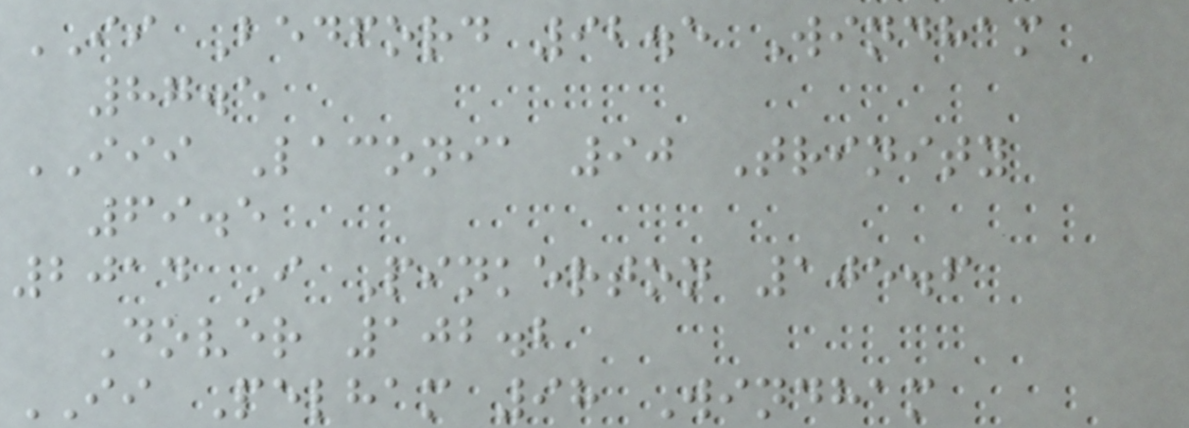II Bedford 92.5 Windham
87.5
III Laconia 90 Trinity
69.5
2014 I Pinkerton 105.6
Dover 102.2
II Pelham 98 Windham
